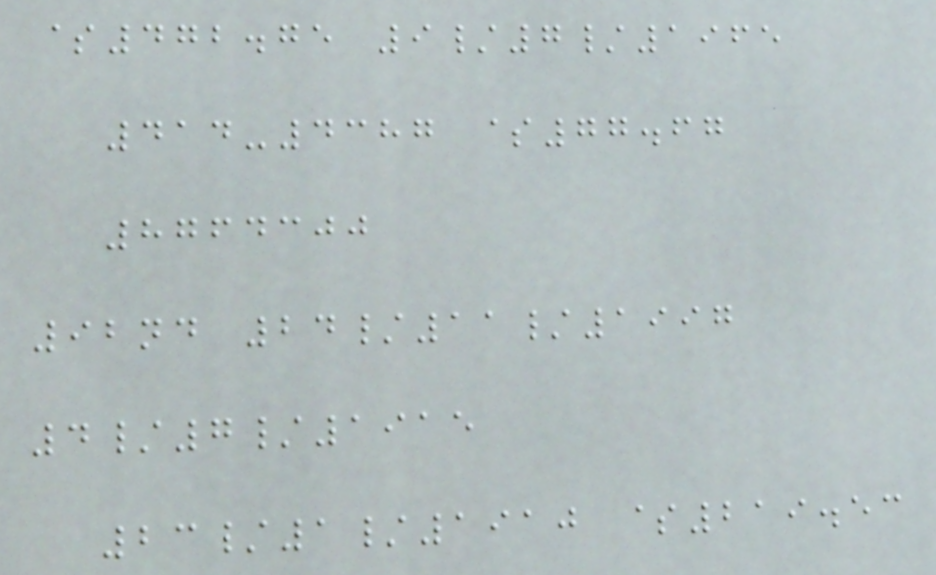$472.75 9/7/1965
414-4387 $77.67
8764300
92nd 24/11/1997
4/7/1915
23/1/1910 $219.53
